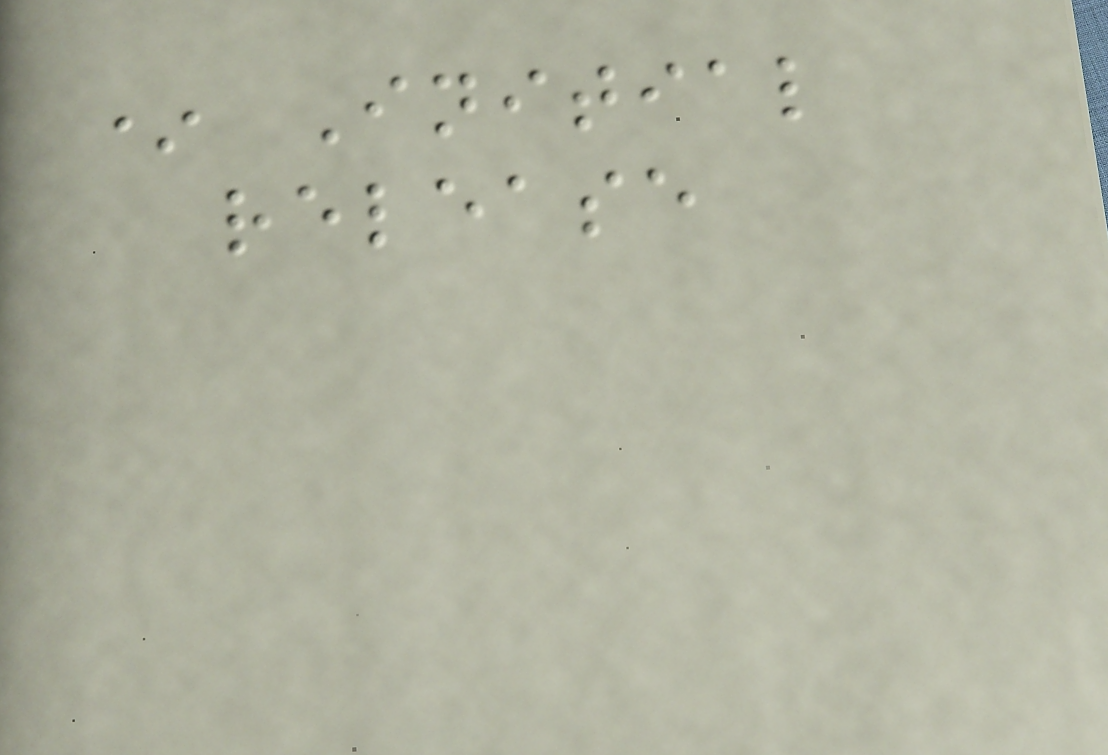* Initial
release
